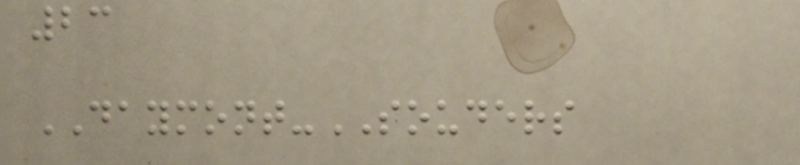23
DAYMONT-SOUDERS
